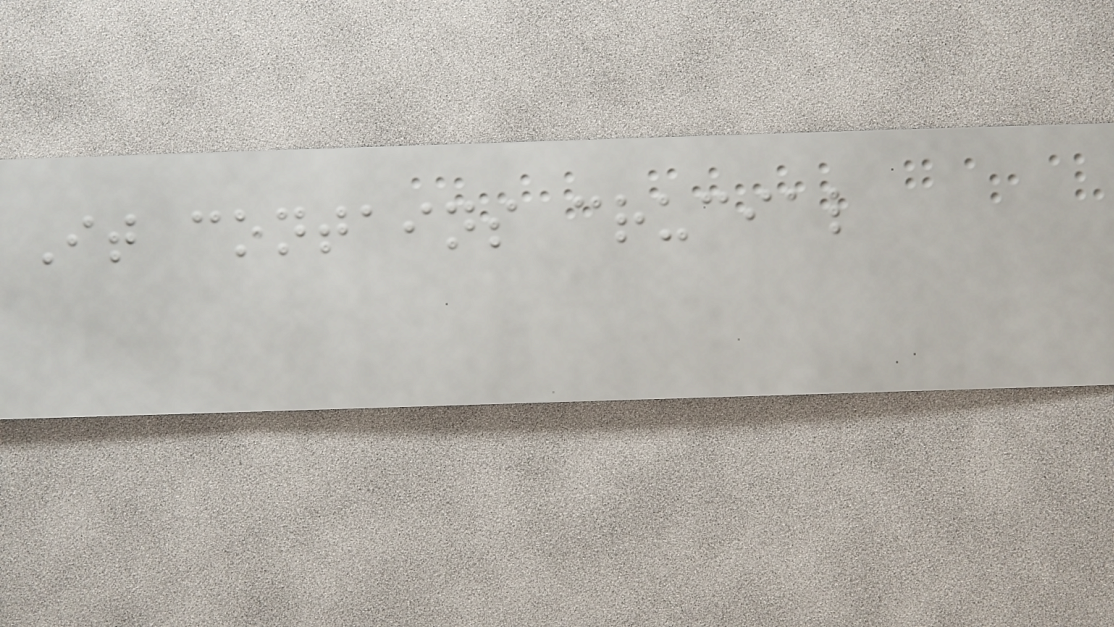It contains crucial
